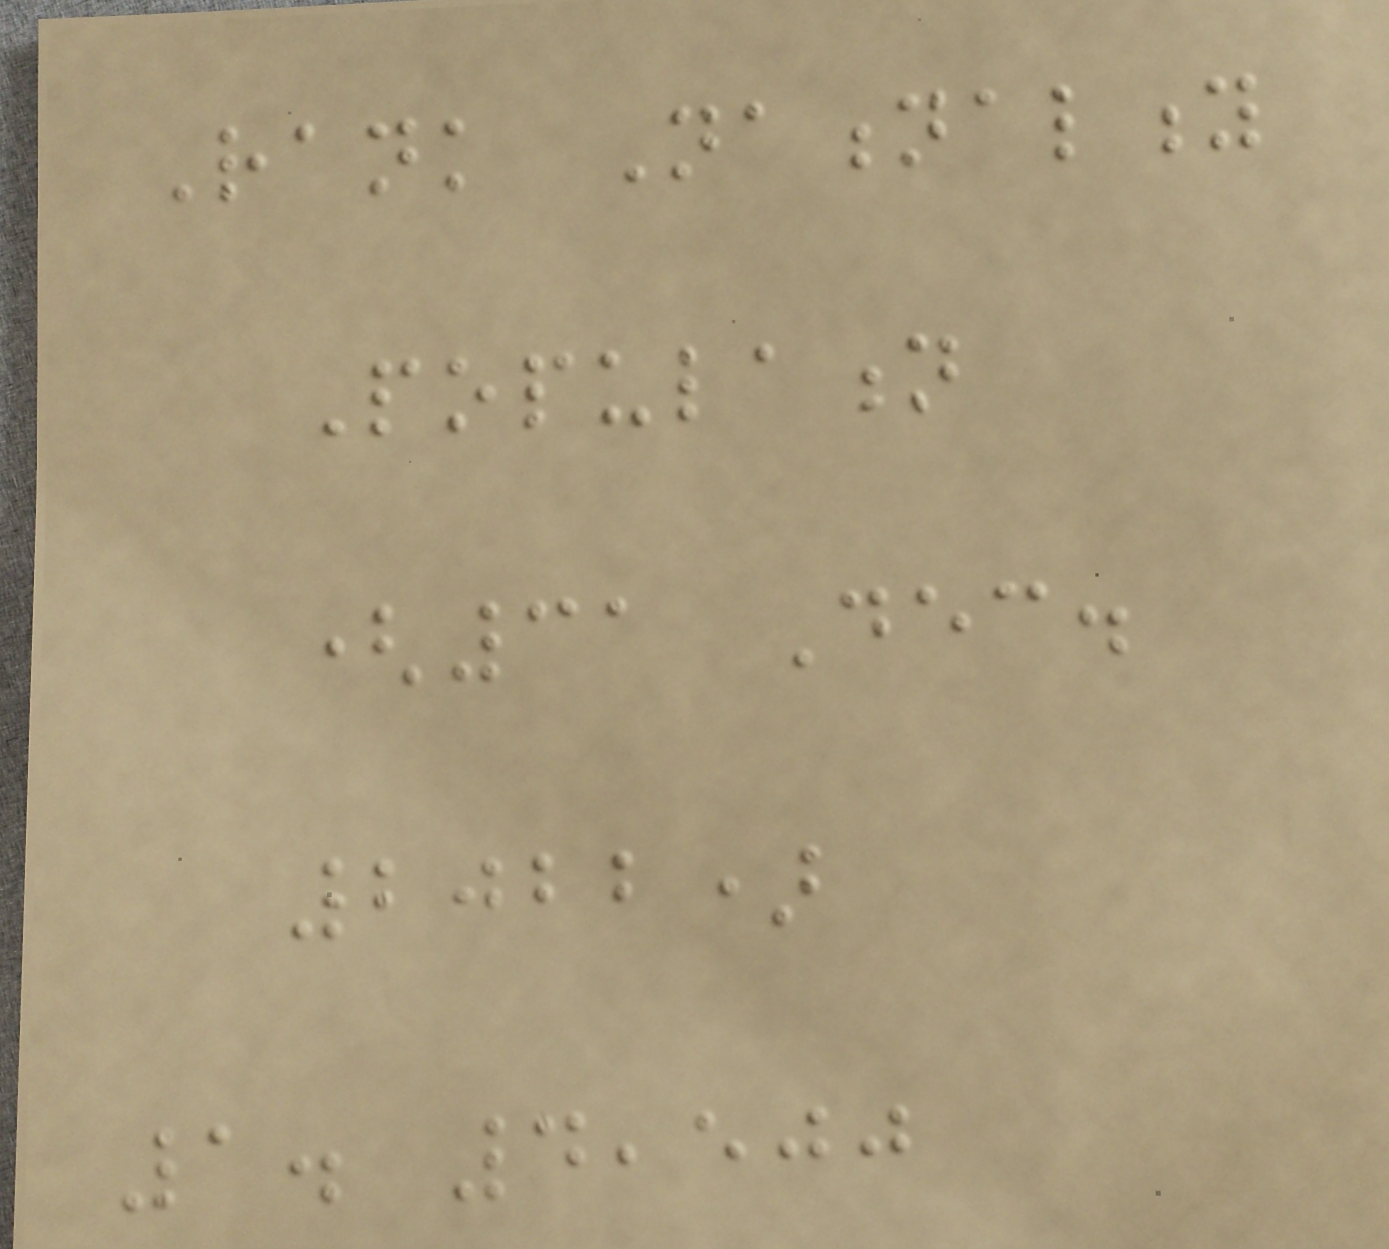Rank Nationality
Population
(31 Dec.
2022)
1. 4,500
